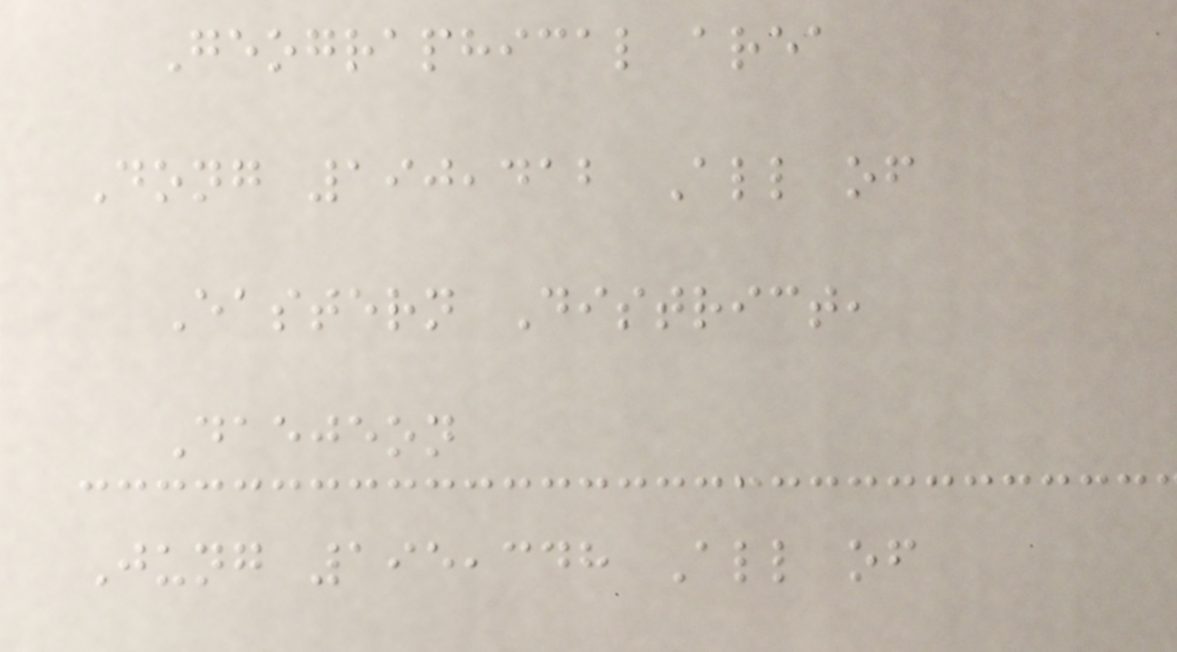Geographical area
Dong 190,412 All of
Eastern District,
Daejeon
Jung 195,348 All of
